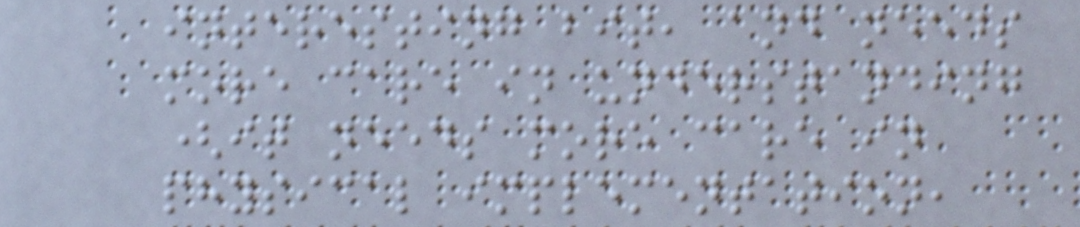interesting bit, and needs
more care in understanding
(it needs more care in
physical implementation,
